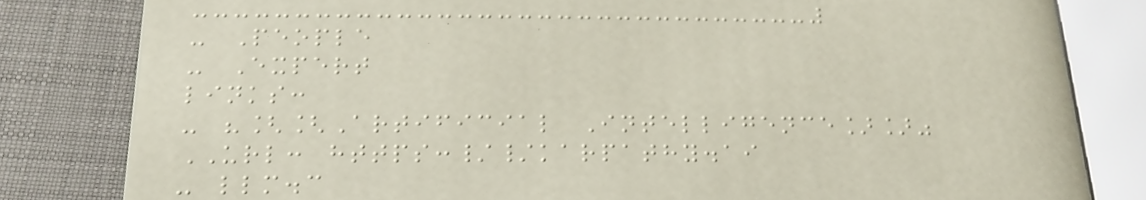- People
- Expert
links:
- "[[Artificial Intelligence]]"
URL: https://karpathy.ai
- llm.c
